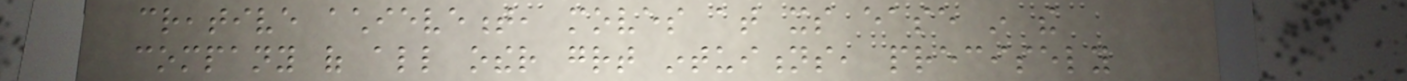creative achievement, moves at its ease in the
company of all other great intuitions, precisely
